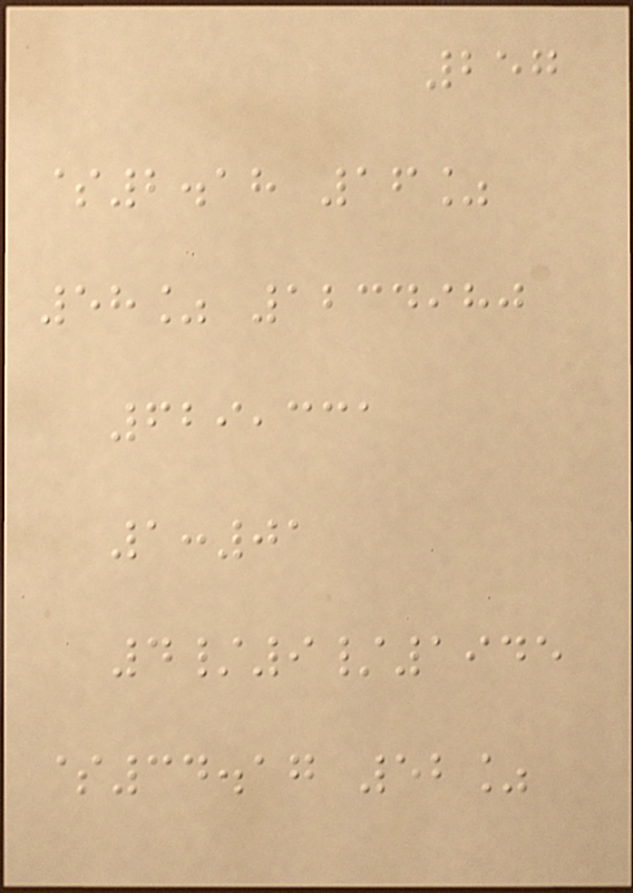257
$2.18 16%
58% 1234980
629,331
1:01
4/9/1945
$34.17 52%
